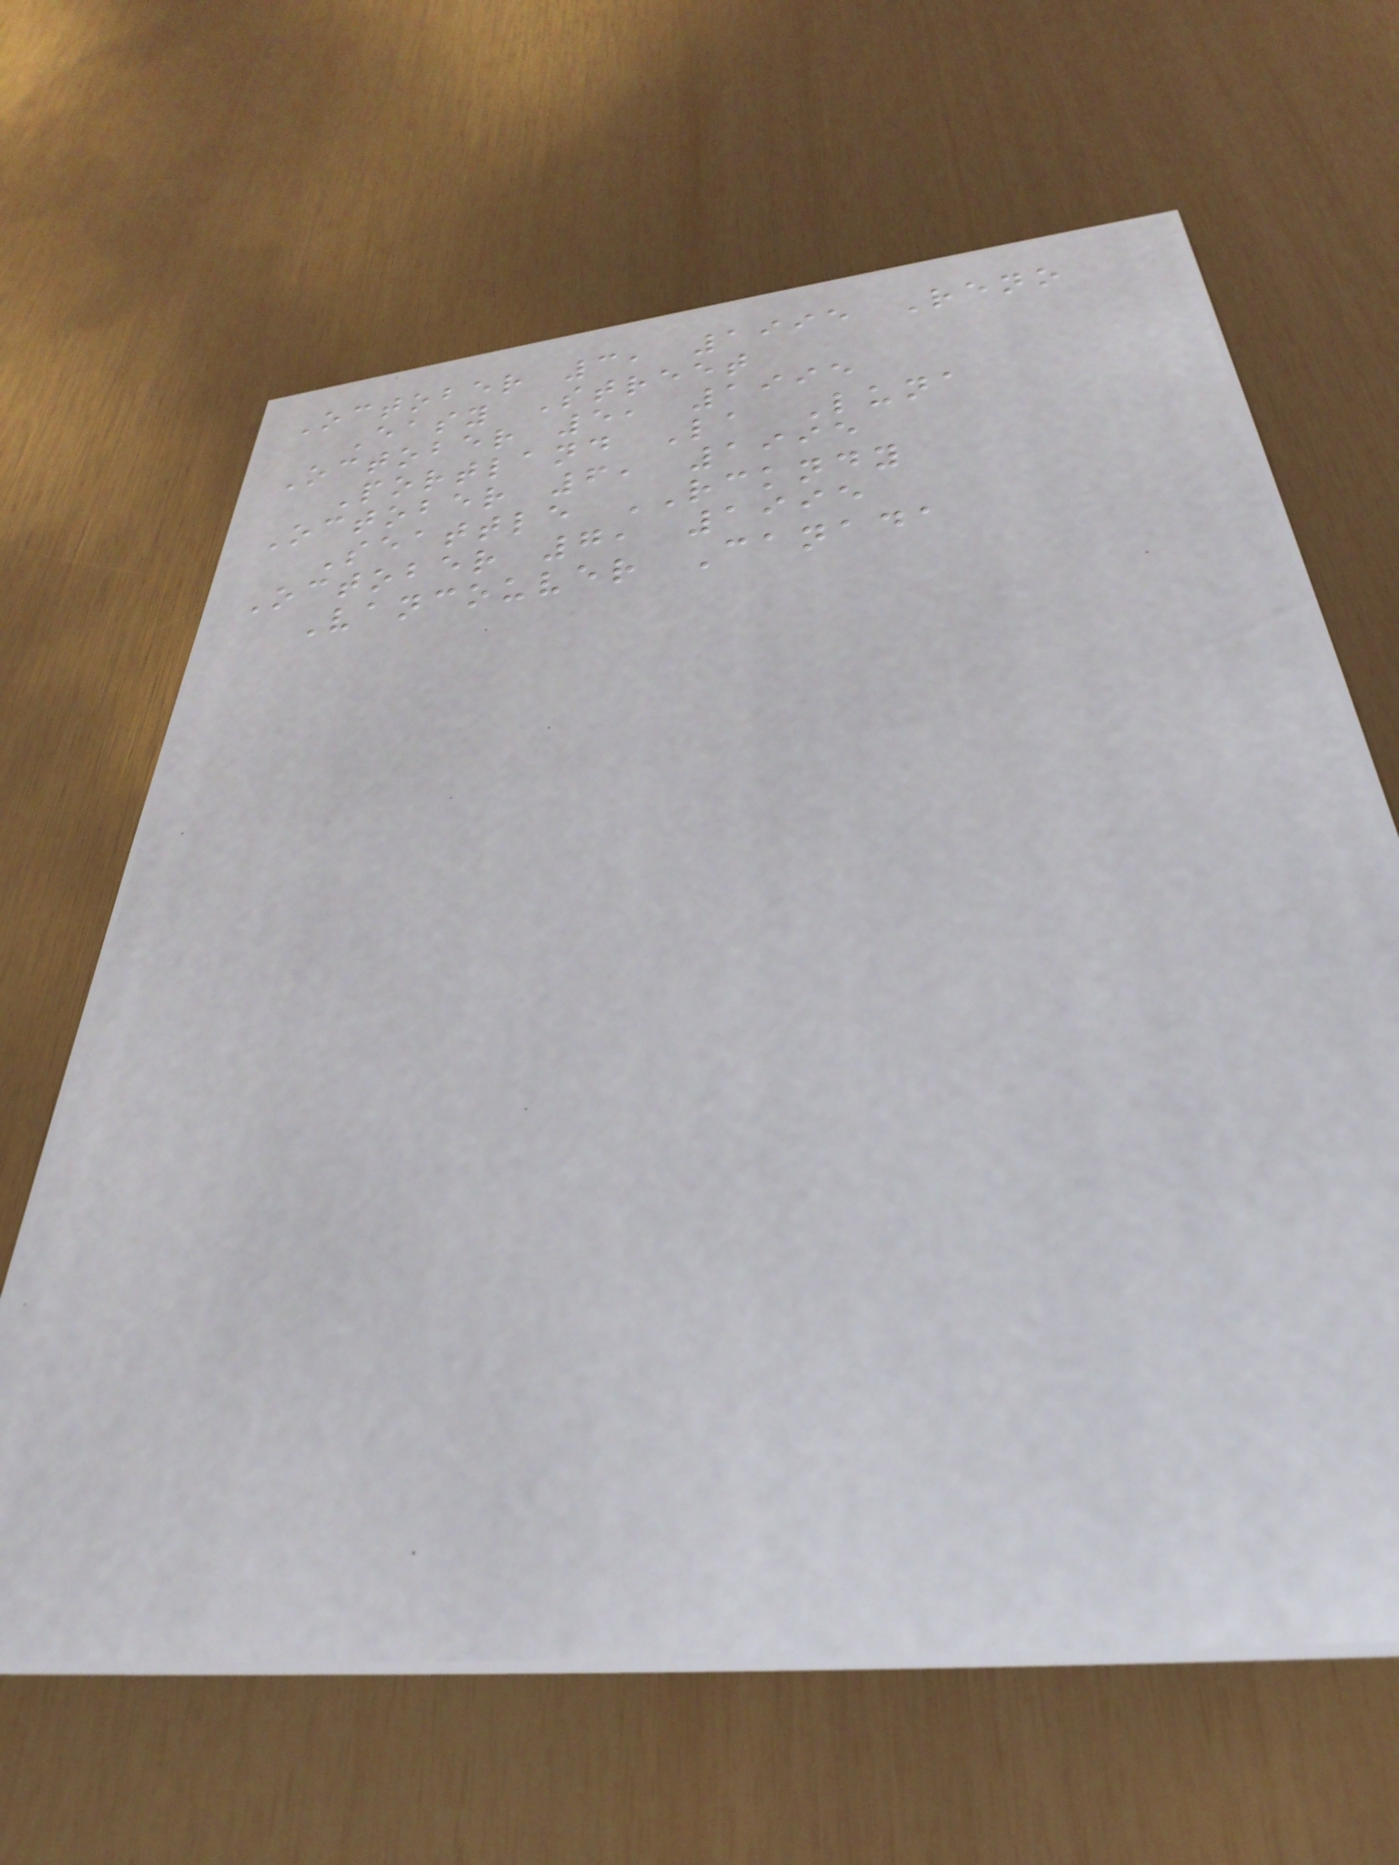October 3, 1995 Reno
Easy Street
October 5, 1995
Portland La Luna
October 6, 1995
Seattle RCKNDY
October 7, 1995
Vancouver Canada
